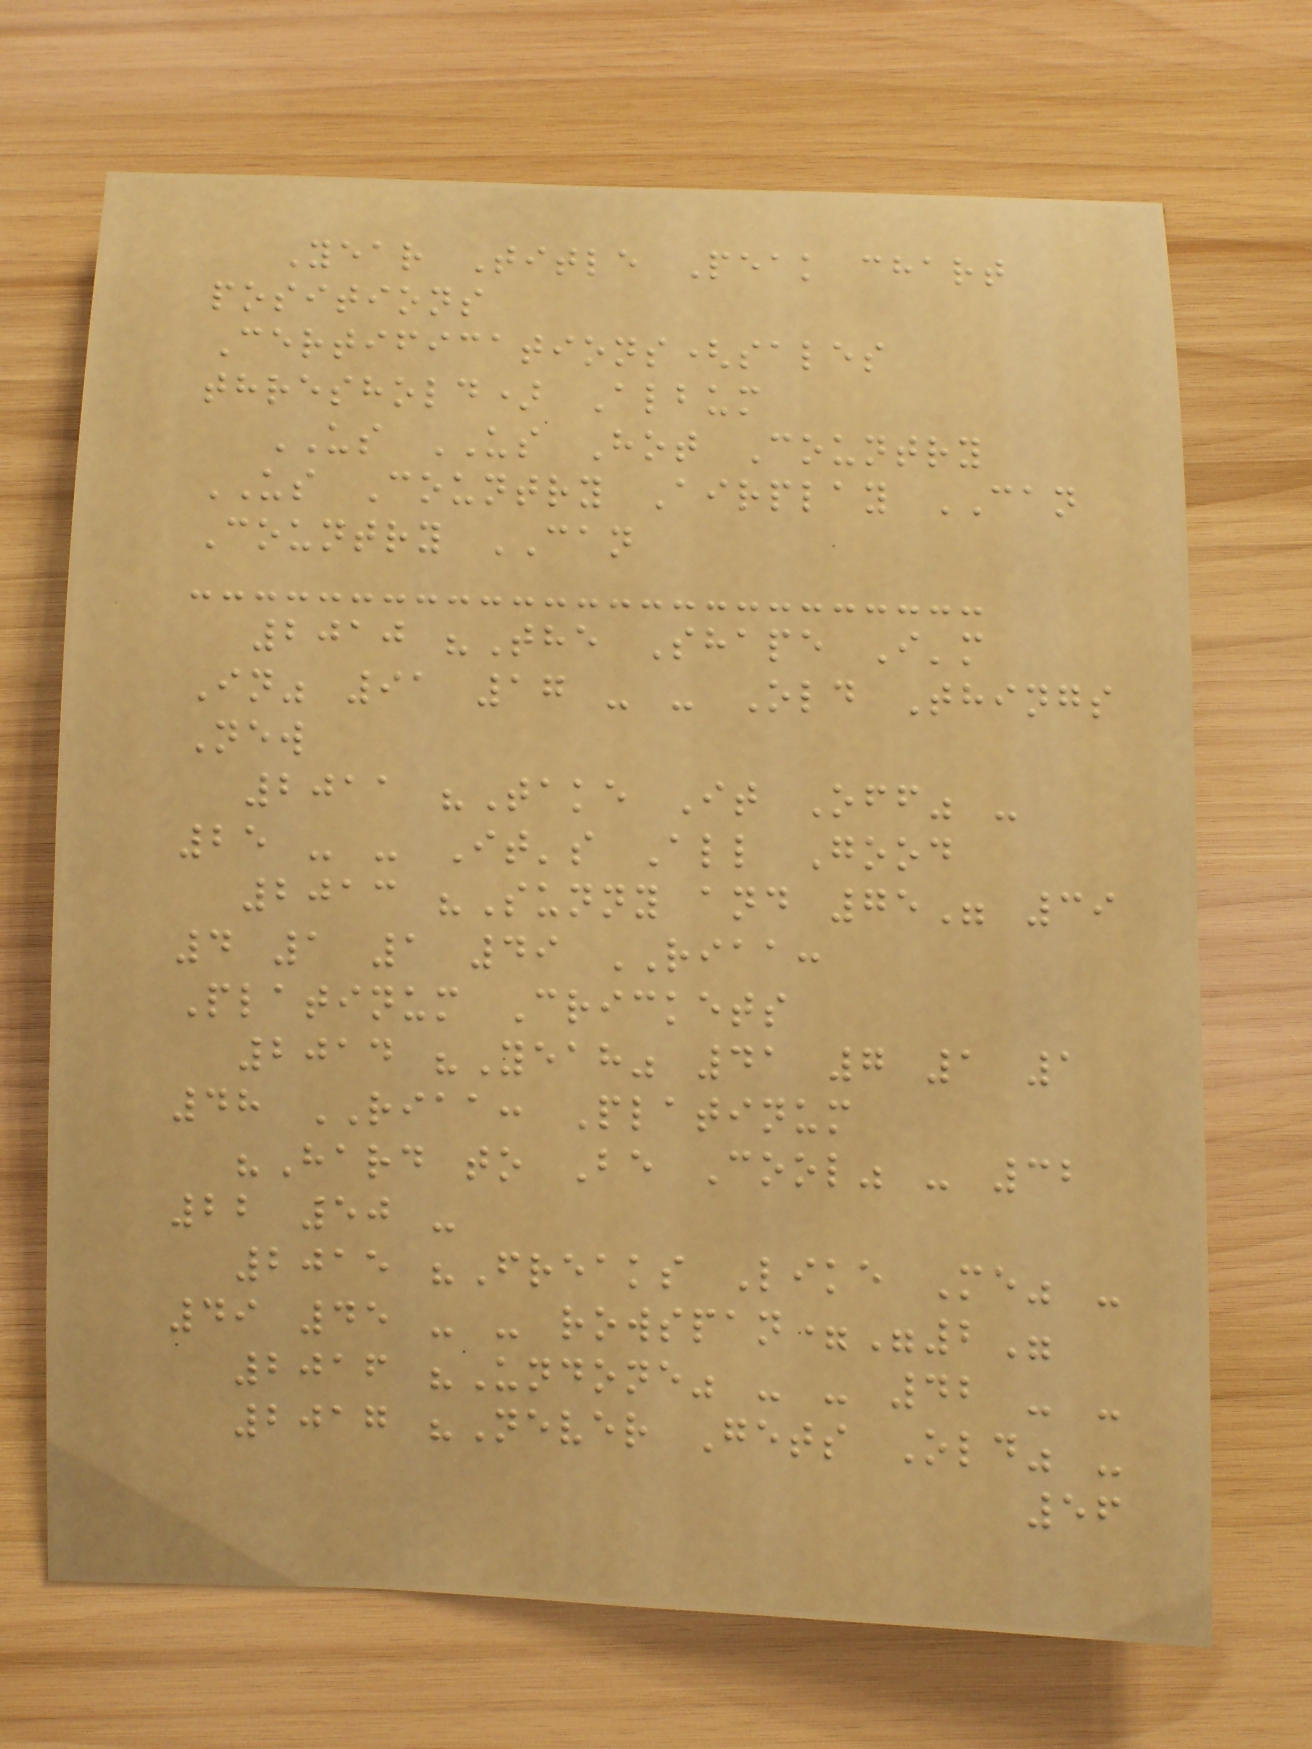Year Title Peak chart
positions
Certifications(sales
threshold) Album
US US Hot Country
US Country Airplay CAN
Country CAN
2010 "The Shape I'm
In" 91 17 - - Old Things
New
2011 "Take It Off" -
25 - - It's All Good
2013 "Sunny and 75" 39
4 1 1 49 RIAA:
Platinum Crickets
2014 "Yeah" 41 7 1 1
48 RIAA: Platinum
"Hard to Be Cool" - 32
22 50 -
2015 "Freaks Like Me" -
49 45 - - rowspan="2"
2016 "Undone" - - 42 - -
2017 "Never Gets Old" -
56
